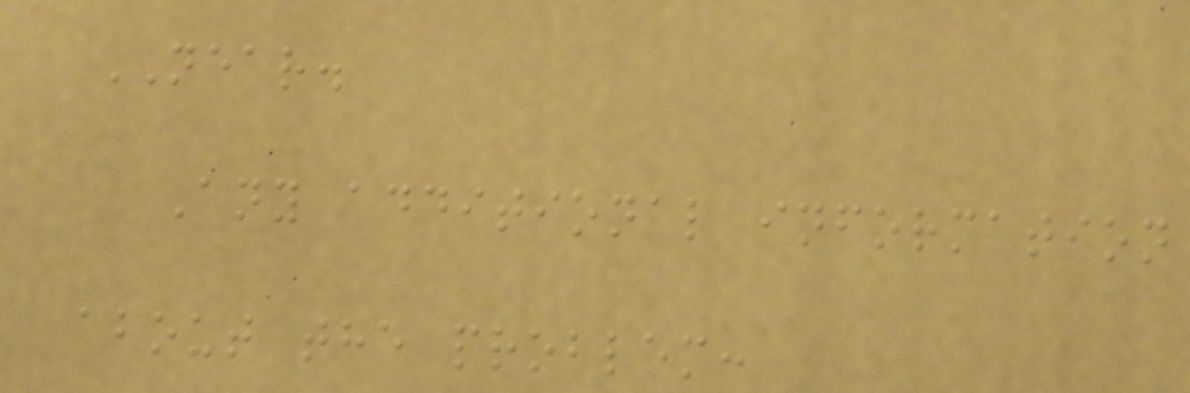NEAR.
Any additional information
about the problem:
